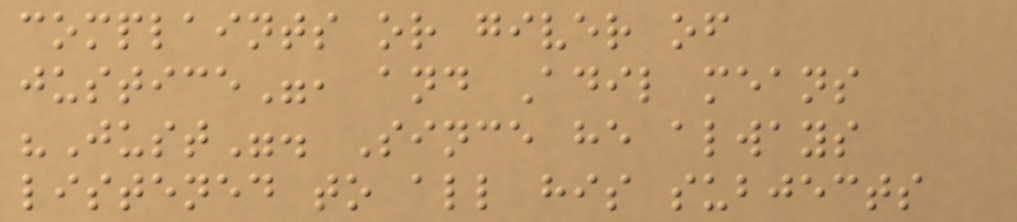complaints or giver of
justice", and Adil means
"Just". Since he always
listened to all his subjects
